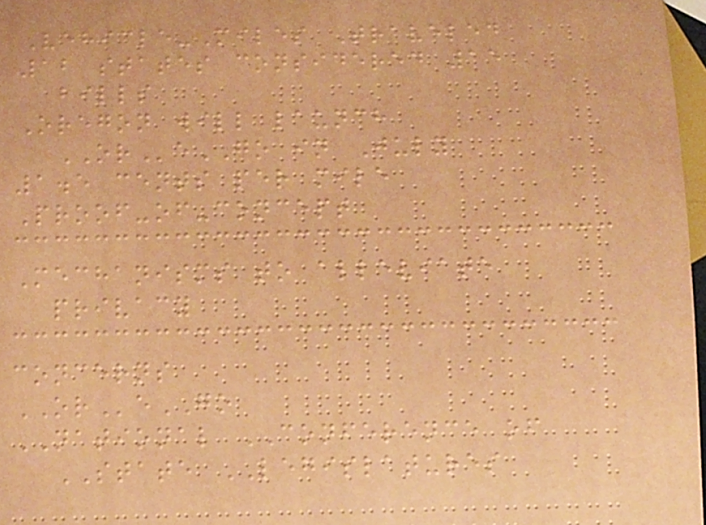Vehicle-Miles Traveled
12 states considered 15
bills
Oregon will launch
OReGO in July
1.5 cents per mile
Proof-of-concept
Mechanisms to alleviate
privacy
concerns
OReGO
NATIONAL CONFERENCE of
STATE LEGISLATURES
